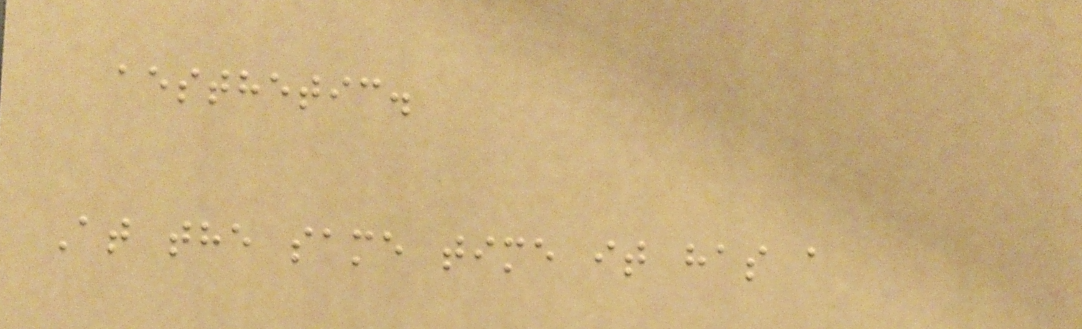aesthetic.
At the same time it has a
